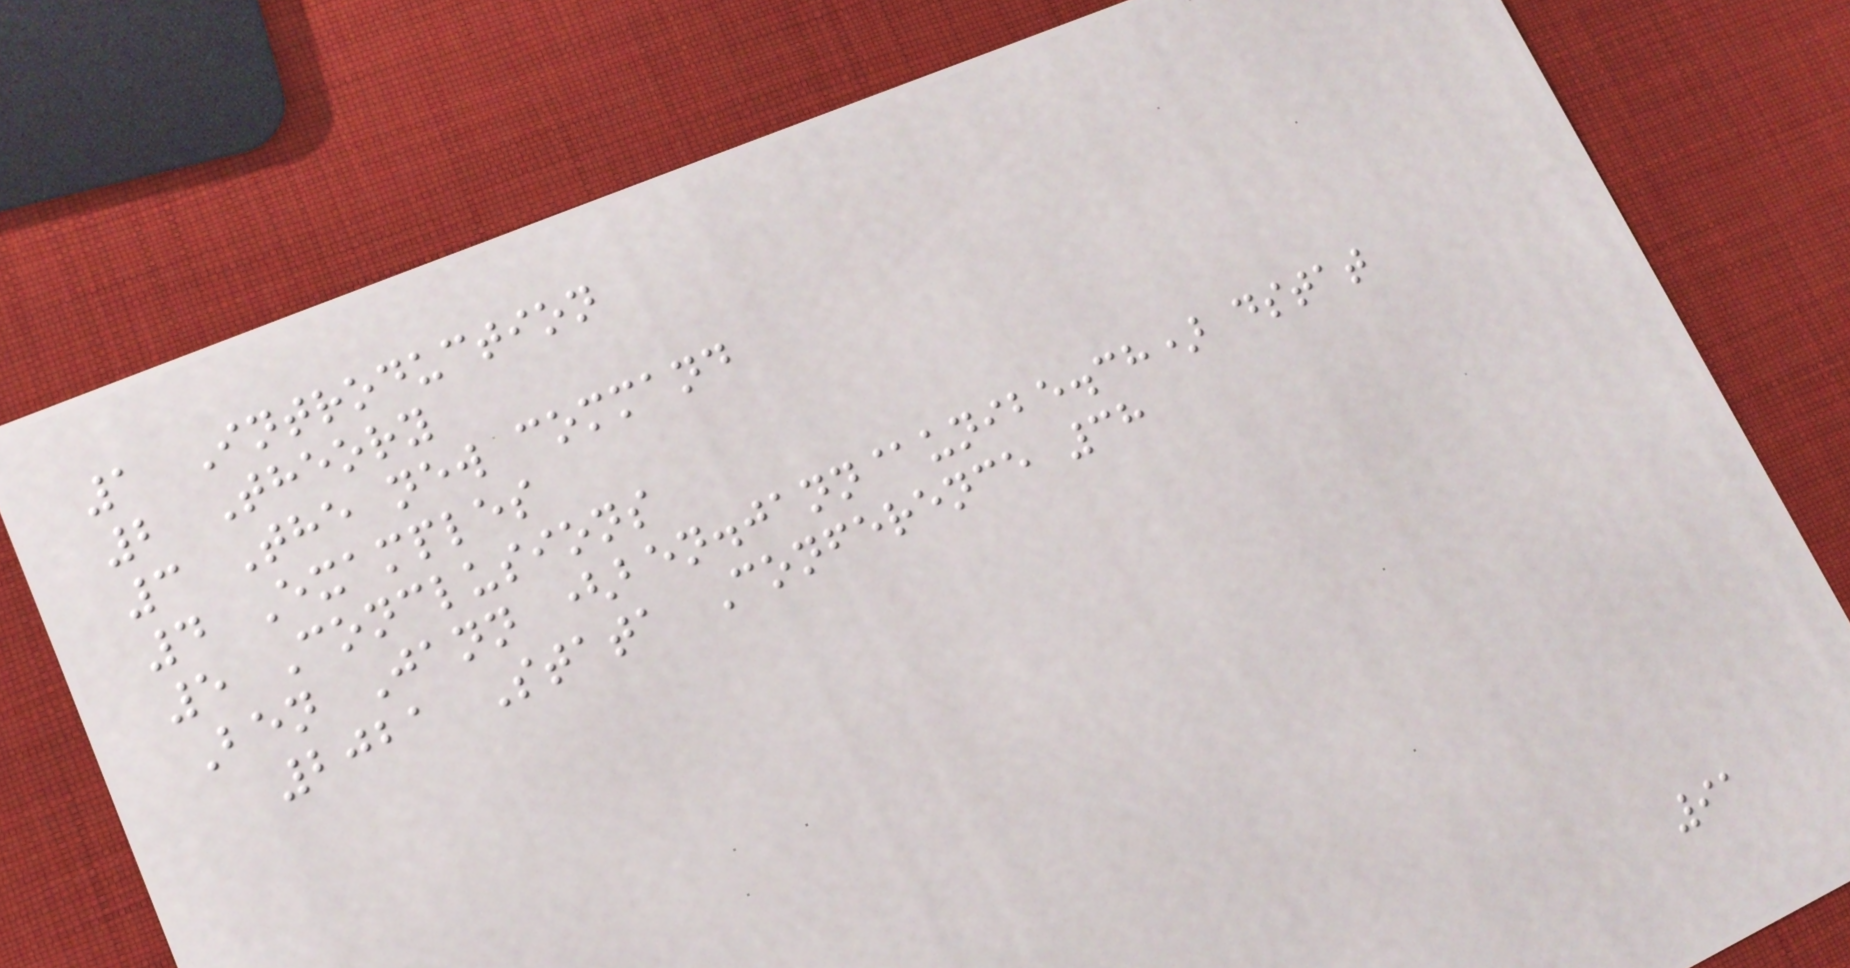1 Introduction
2 Theory
3 The new command
4 Examples
5 Conclusions
Ben Jann (ben.jann@unibe.ch) dstat
2021 Stata Conference 38
91
